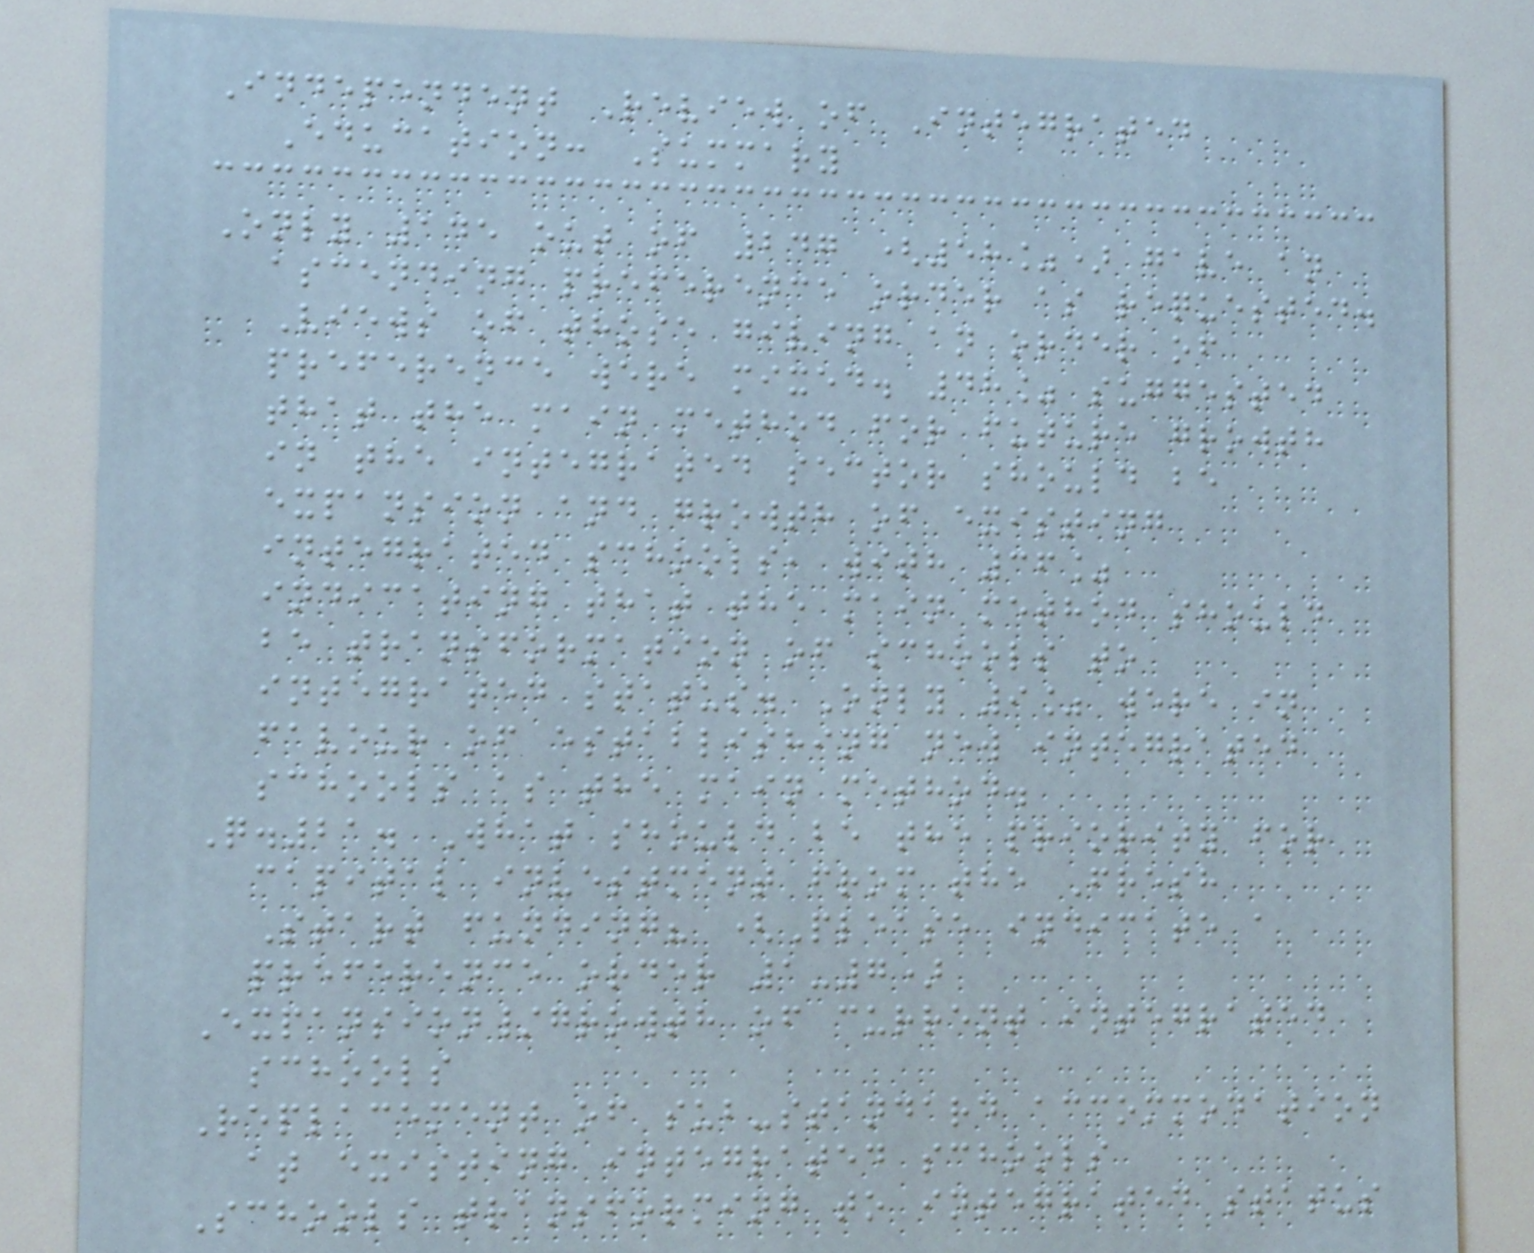Independent Review of Integrated
Education: Summary
Only 145 out of 247 (58%) gave an
ascending preference order as requested.
Views of those giving an order of
preference were mixed. 48% suggested
that the main method for future growth
in the integrated sector should be
expansion and growth of existing
integrated schools, with 36%
indicating that the main method should
be transformation of schools to
integrated status. Only 9% were in
favour of establishing new integrated
schools as the main method.
Q.21. What should be the priority for
capital investment from the Fresh
Start funding? (Please indicate a
preference order 1-7)
Expansion/growth of current integrated
schools
Replacement of sub-standard accommodation
at existing integrated schools
Schools transforming to integrated status
